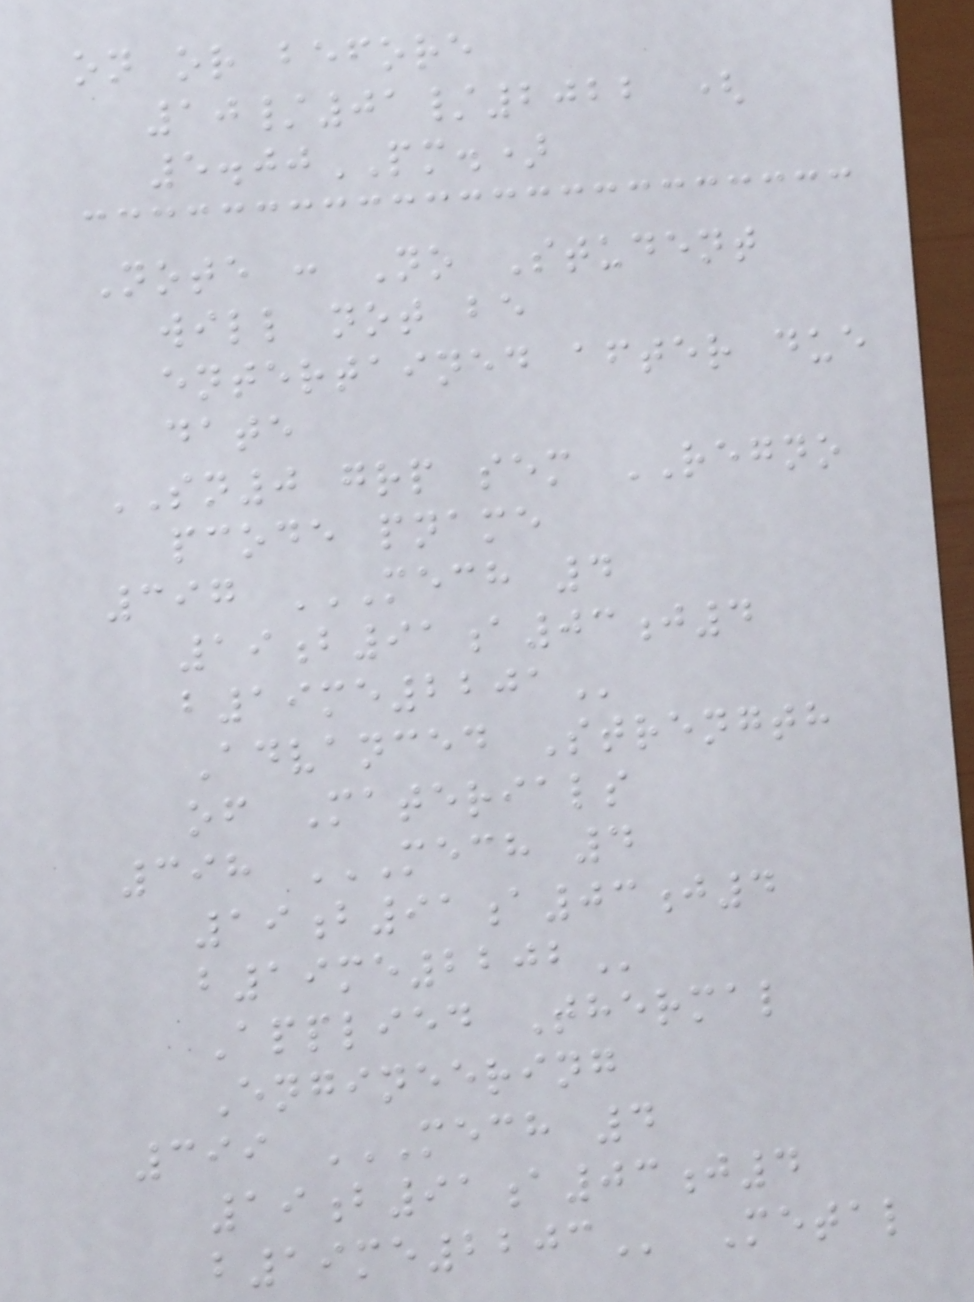on or before
10/01/2022 (
5.00PM.)
Note : No Student
will not be
entertained after due
date
SN0 grp sem REGNO
pcode pname
397 MECH 4
19B91A03J4
B19ME2201
Advanced Strength
of Materials
398 MECH 4
19B91A03J4
B19ME2202
Applied Thermal
Engineering
399 MECH 4
19B91A03J4
B19ME2203 Metal
